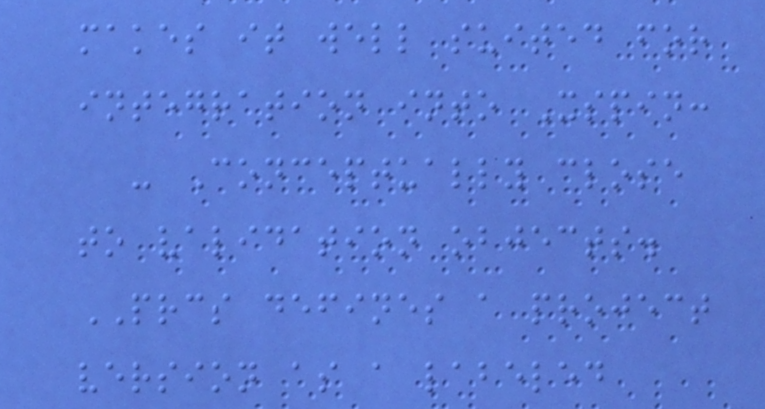makes it well suited for
integration into Xspin:
- Conceptually close
to validation objects.
PRCS defines a project
version as a labeled
